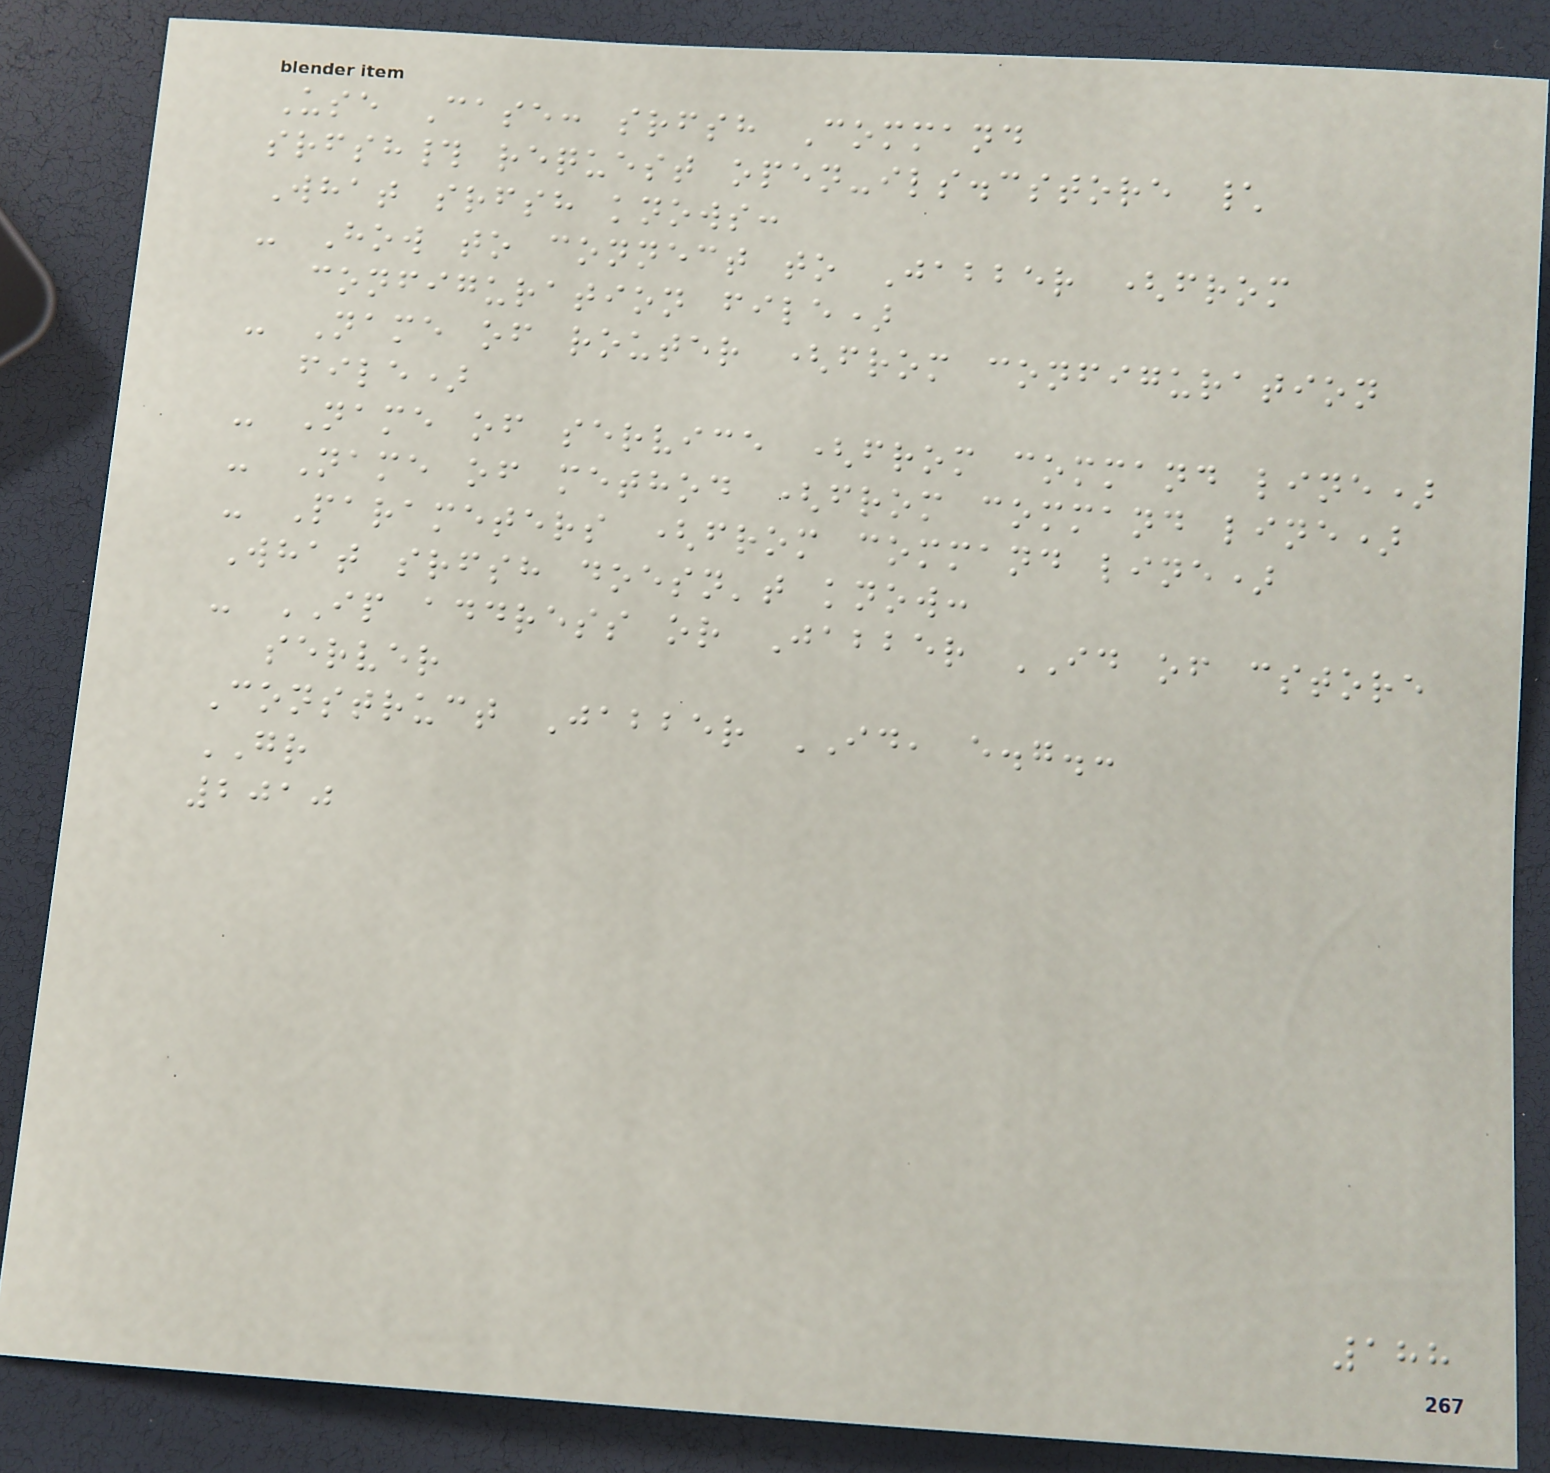Use Case: srfsh Command
srfsh# request open-ils.cstore \
What srfsh knows:
- How to connect to Jabber (from
configuration file)
- Name of router (from configuration
file)
- Name of service (from command line)
- Name of method (from command line)
- Parameters (from command line)
What srfsh doesn't know:
- IP address or Jabber ID of cstore
server
Construct Jabber ID, e.g.:
GR
2010
188
